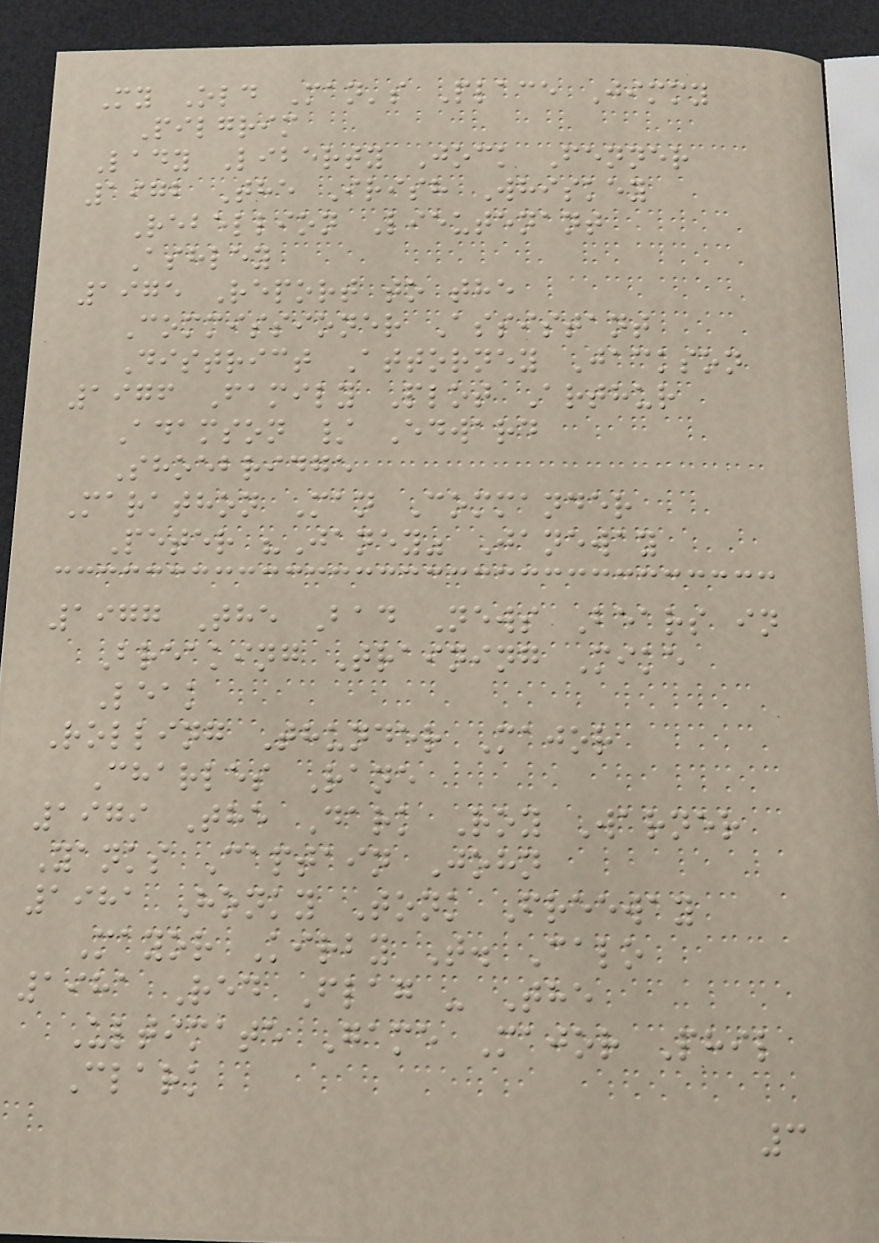My Old Man's Place Jimmy
Pilgrim
Lady Liberty Jock Fenner
1972 The Irish Whiskey
Rebellion Lieutenant
Ashley
1975 Report to the
Commissioner Assistant
District Attorney Jackson
1976 Family Plot Arthur
Adamson / Edward
Shoebridge
Marathon Man Commander
Peter "Janey" Janeway
1977 The Bad News Bears in
Breaking Training Mike
Leak
Rolling Thunder Major
Charles Rane
1979 The Dark Roy Warner
Yanks Captain John
1981 Honky Tonk Freeway
Mayor Kirby T. Calo
1981 Red Flag - The
Ultimate Game Major Phil
Clark
3
